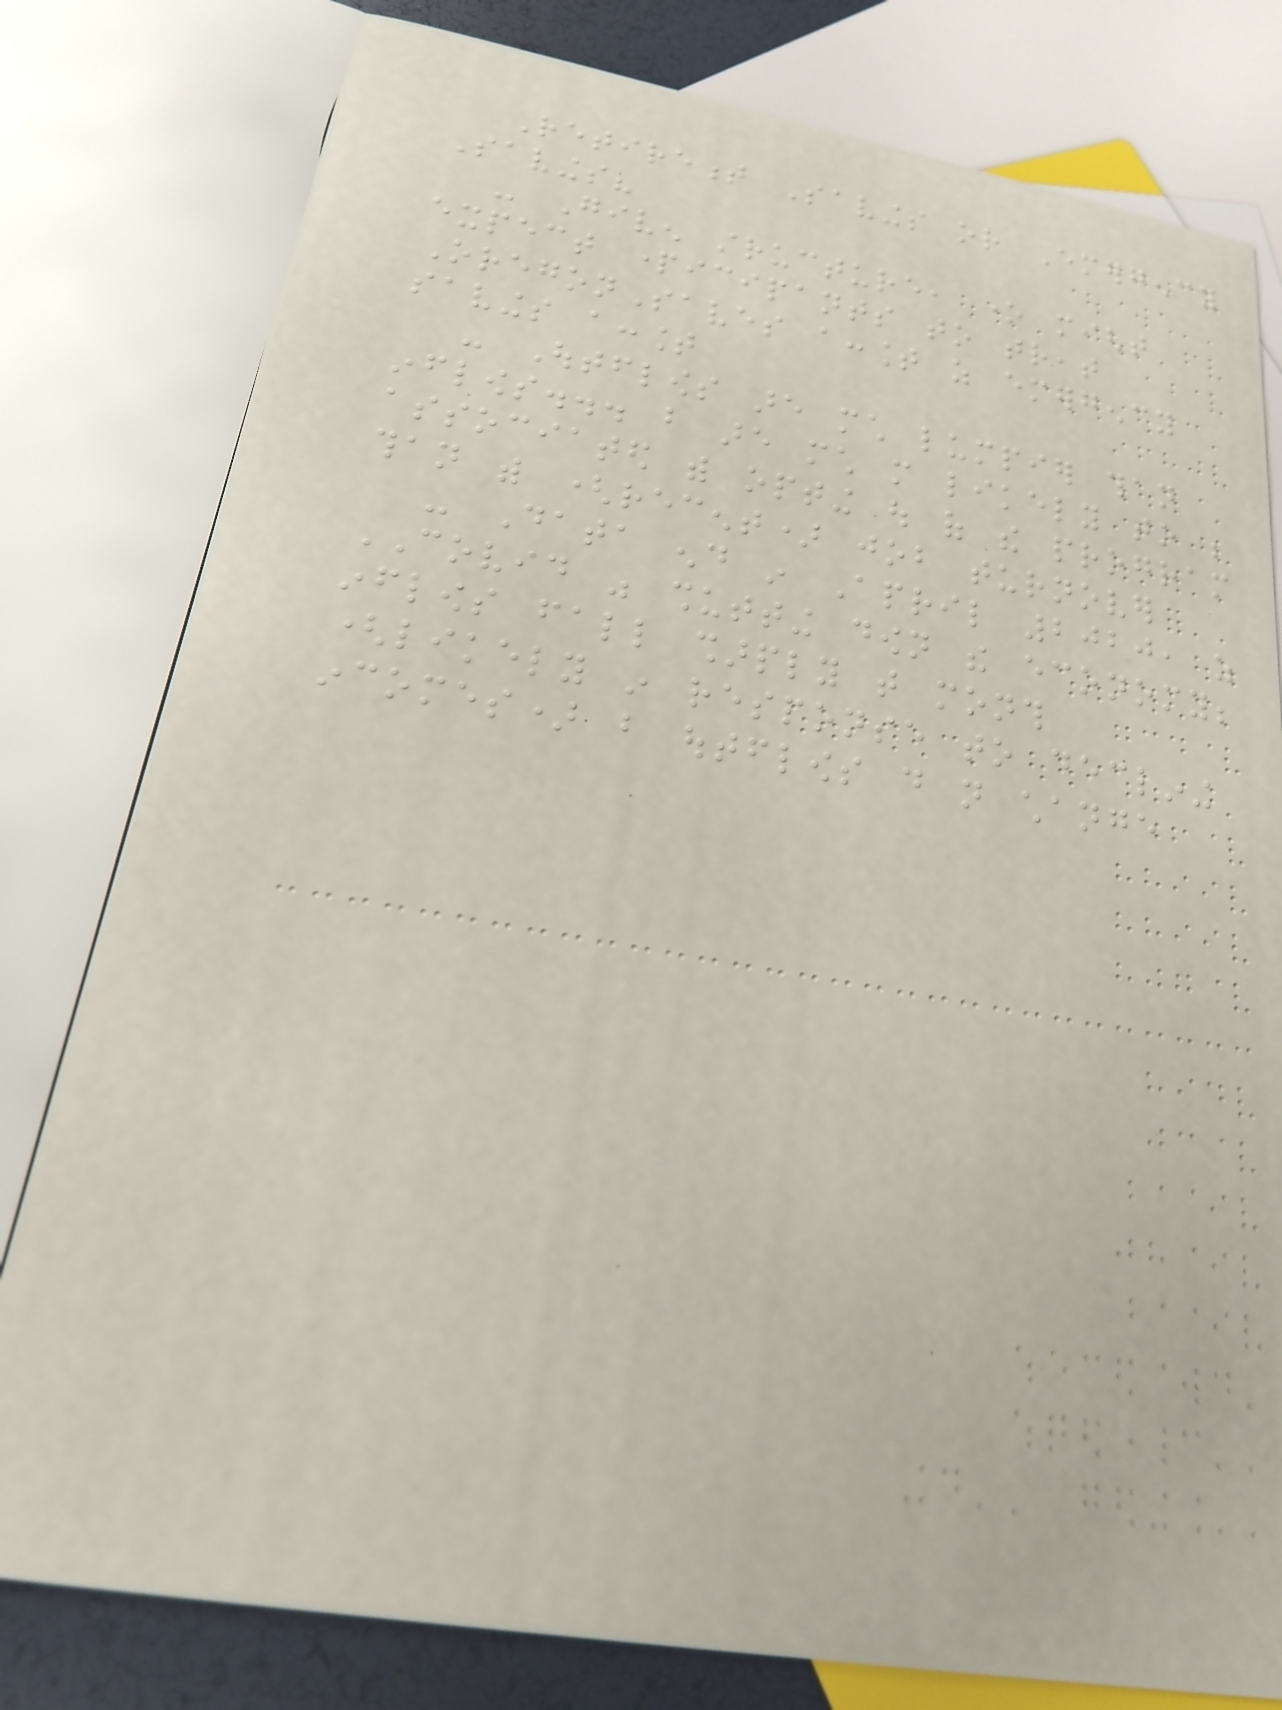Retirement Savings or Emergency
Savings?
- Given structure, one might
expect participants to treat
OregonSaves account as emergency
savings account
- Outflows are much lumpier than
inflows... but are much more likely to be
associated with opting out of the program
than with (recent) job turnover
- Data end in April 2020, as
COVID was shutting down the economy;
inflows fall sharply that month
(likely in response to declining
incomes) but outflows do not change
